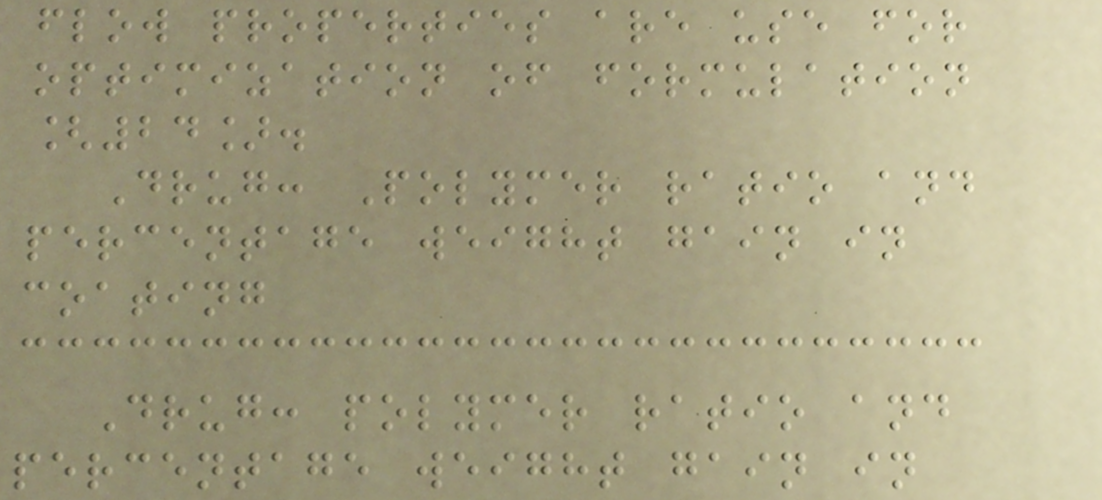flow properties are use for
optimization of formulation
[24].
Drug: Polymer ratio and
percentage weight gain in
coating
Drug: polymer ratio and
percentage weight gain in
